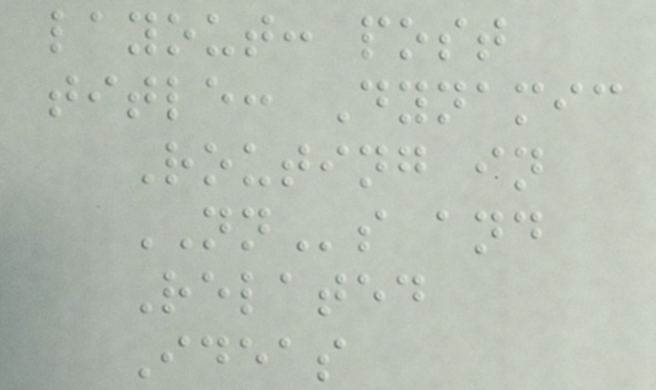layout: post
title: Dynamic
Routing in
NNs and
Related
Ideas
